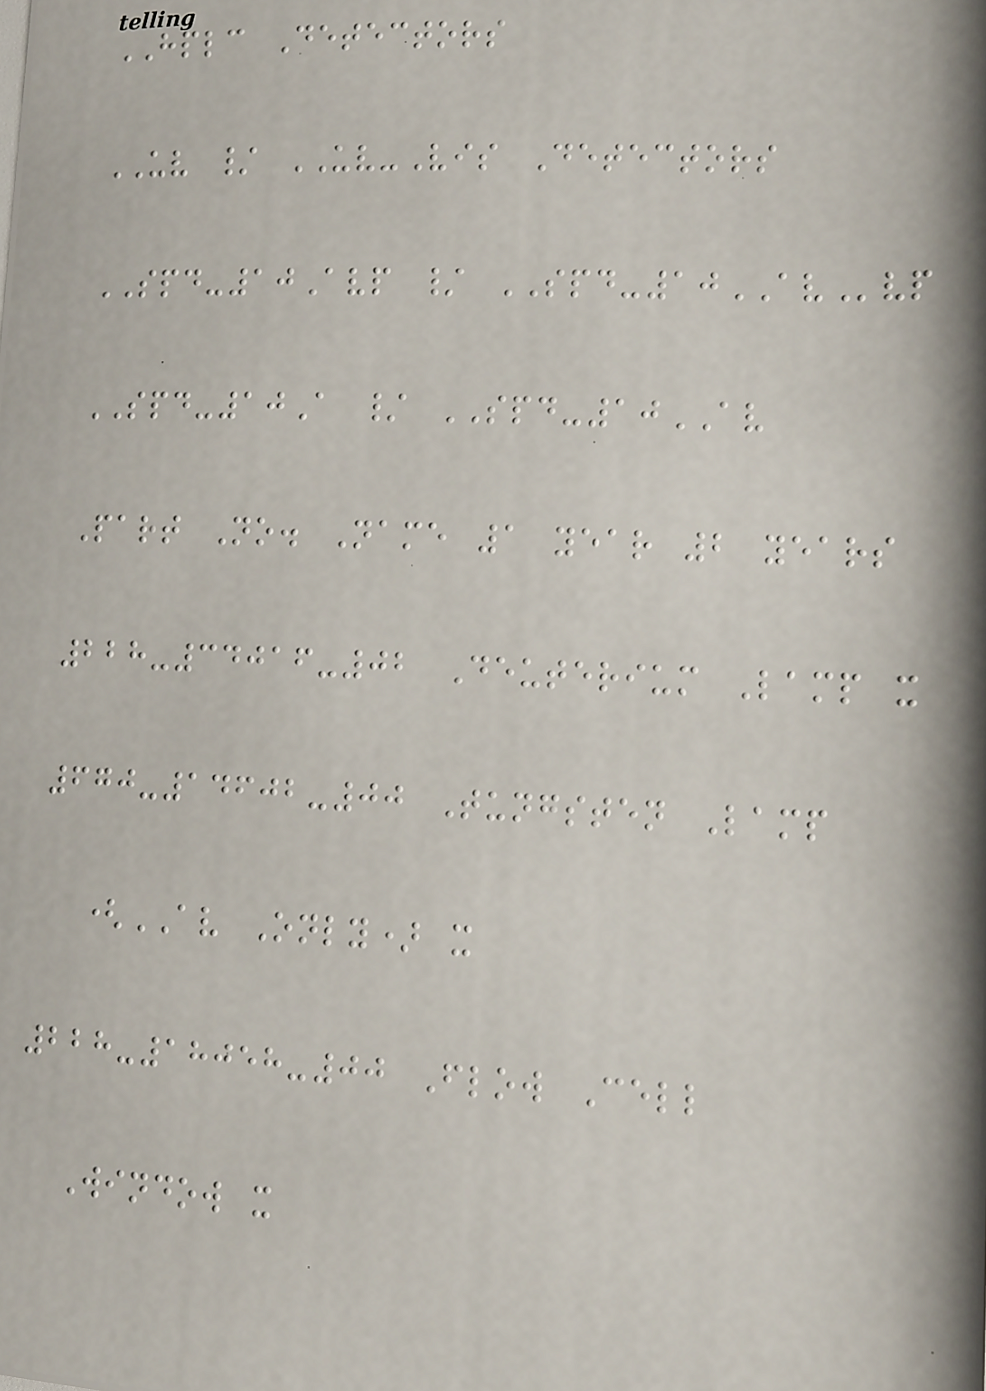HPLC Detectors
UV / UV-Vis Detectors
SPD-10Avp / SPD-10AVvp
SPD-10A / SPD-10AV
Part No. Name 1 year 2 years
228-34016-02 Deuterium Lamp x
670-14602-00 Tungsten Lamp
(AV Only) x
228-18058-00 Flow Cell
Window x
